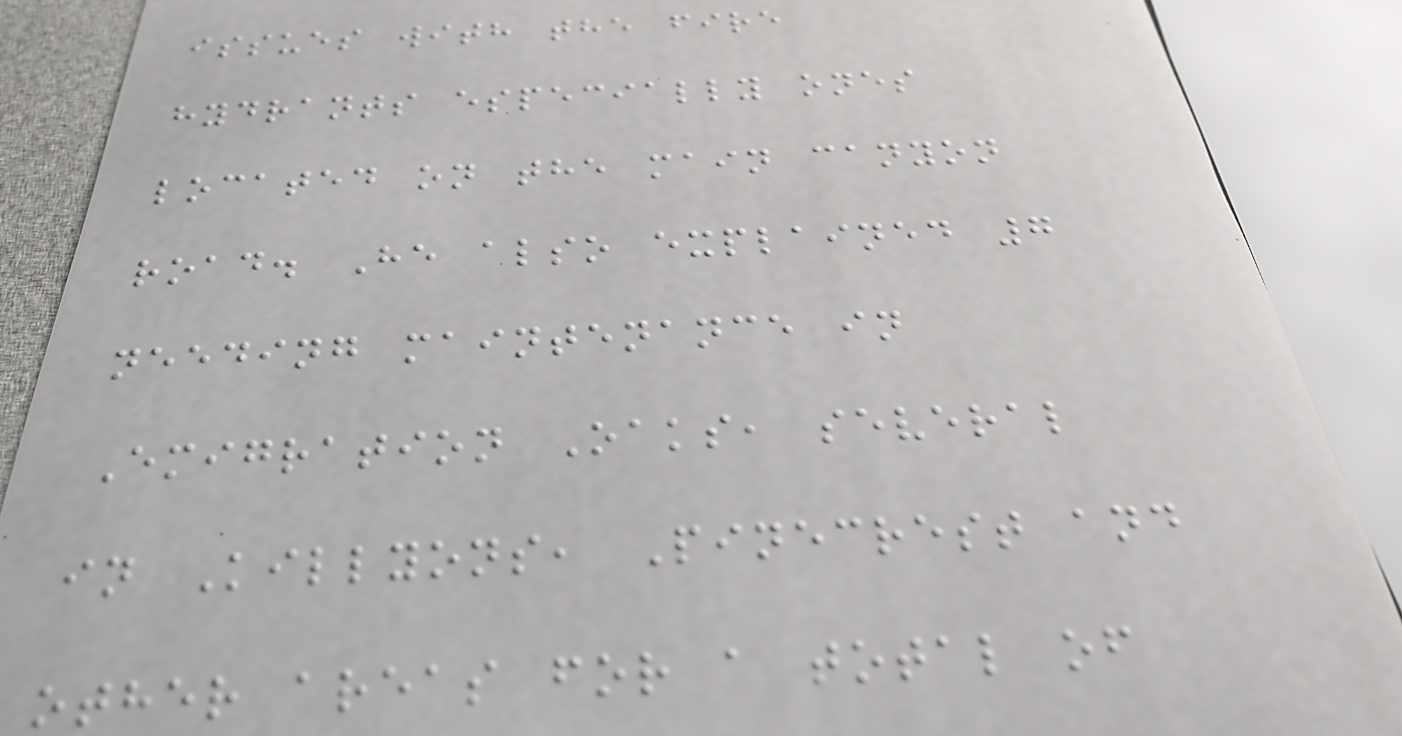issues with the fire
hydrants especially ones
located on the main canyon
road. He also explained 7
needing maintenance in
Emigration Oaks, several
in Killyons, Pinecrest and
other areas for a total of
